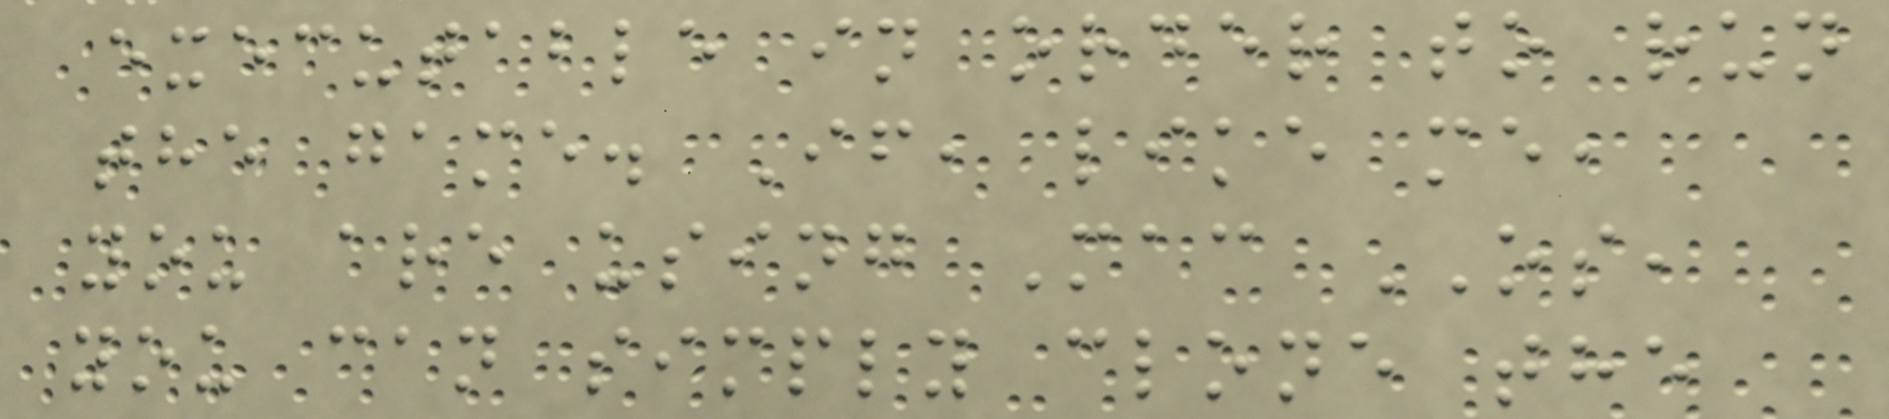executable in order to run
the game. If, like me,
you are using Mac OS,
you can simply clone the
